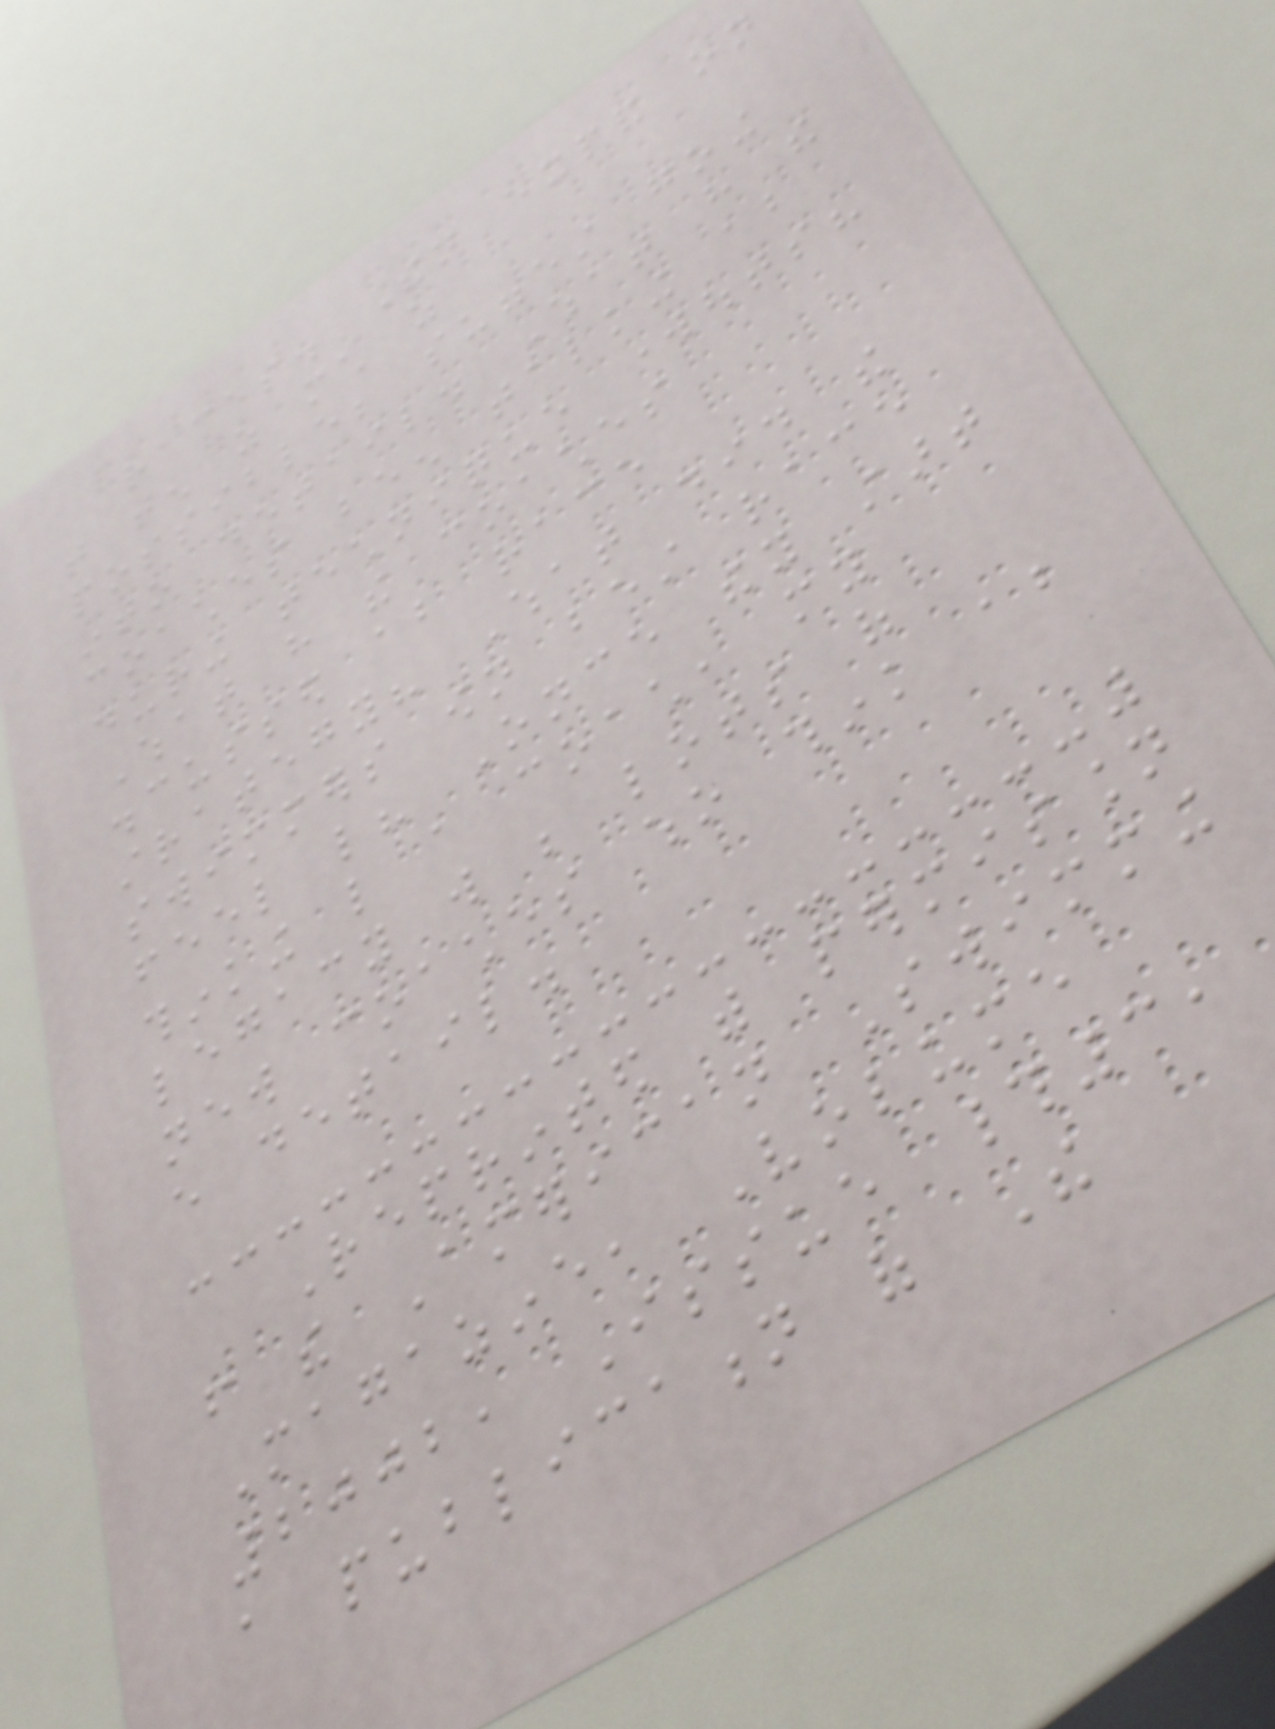races. Then expand on
that ten as much as
possible; suggest going
into detail. What have the
coaches been talking about
during technique workouts?
What have the coaches
discussed about race
strategy? What did the
swimmers own best race
feel like? Once they start
thinking like a coach, my
legacy will be lots of
new coaches who think about
every detail.
Reprinted with permission
from the American Swimming
Magazine, Volume
2002, Issue #3,
a publication of The
